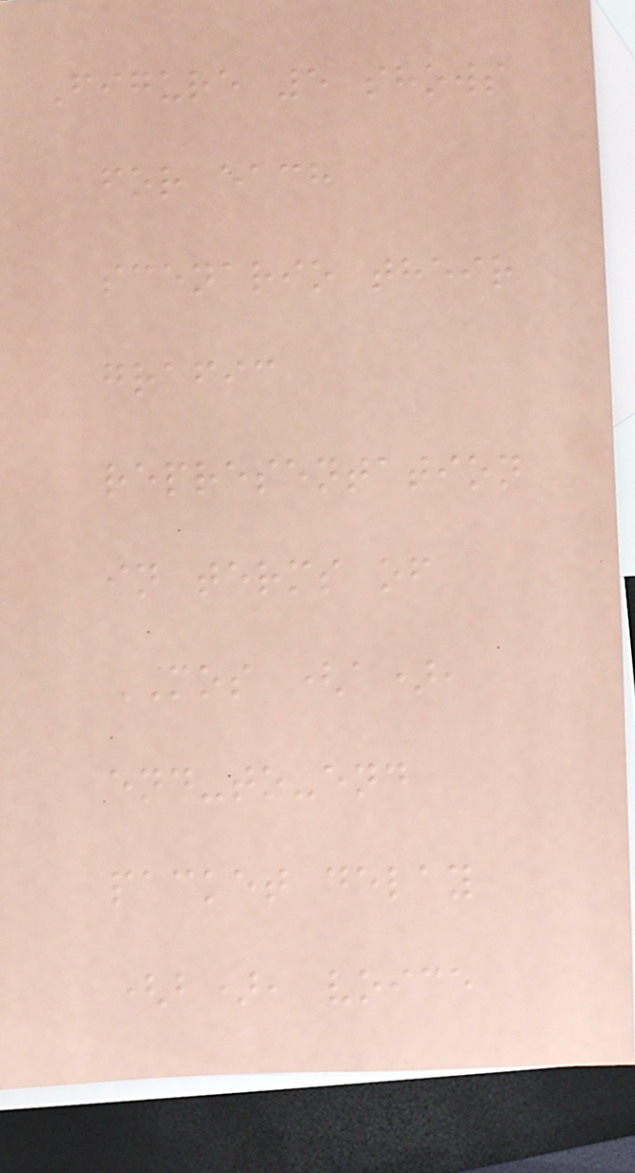Figure 5 shows
for each
scenario their
grafic
representation
in terms of
MOS (a),
end-to-end
packet delay
(b), voice
